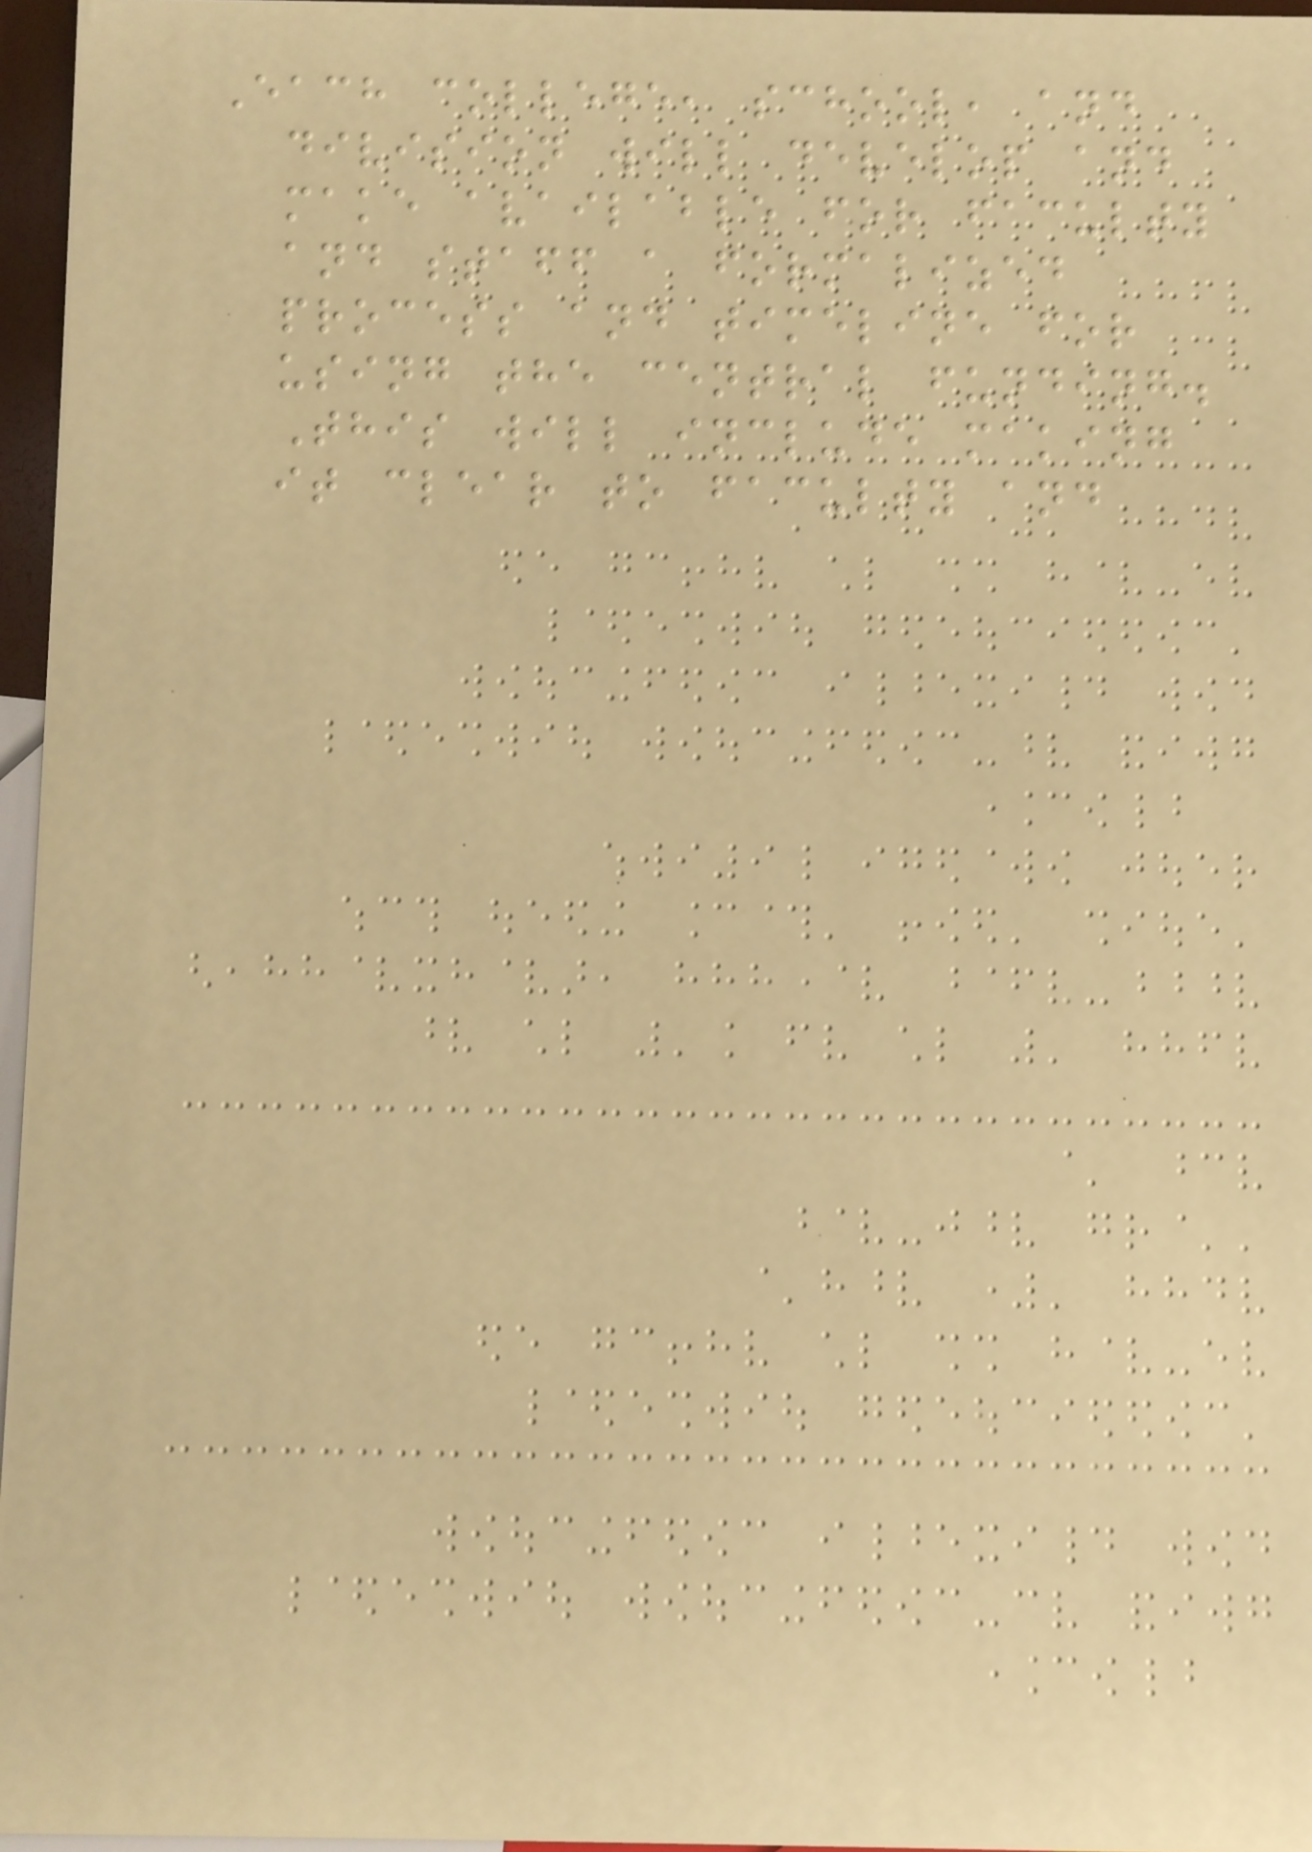Each college, school, and
division will develop and
make available for faculty
and staff a formalized
process and timeline for
using the central funding.
This will include making
it clear to faculty and
